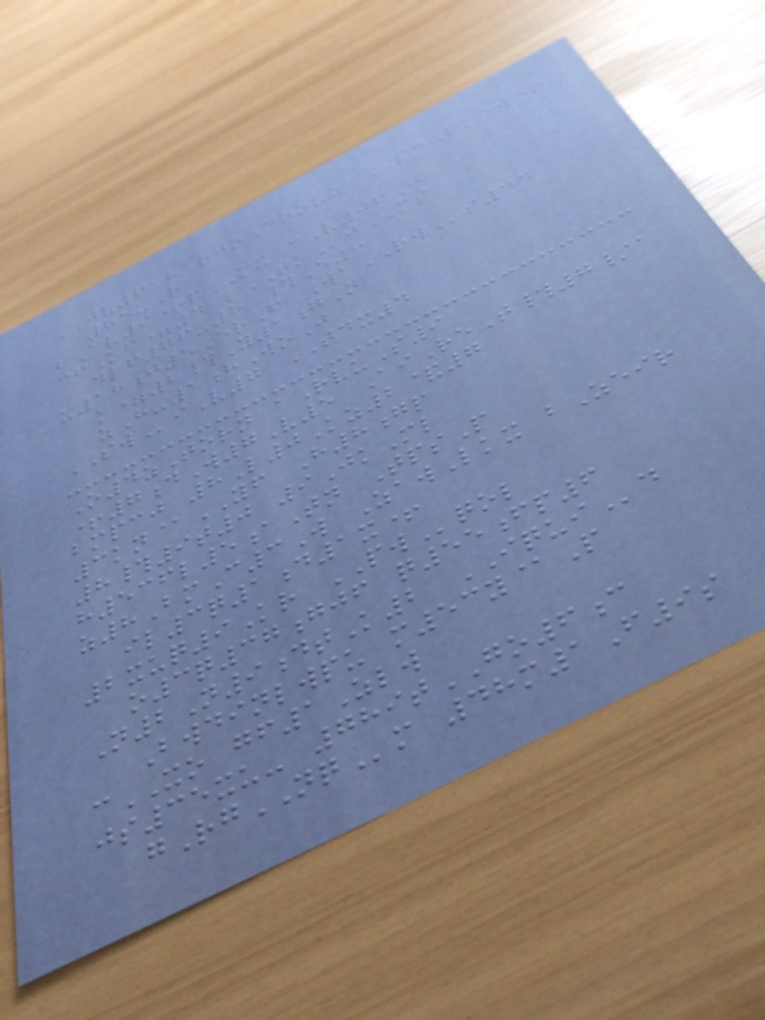JV618 rjoDrzuz PD-lkew+
85uR
bAv9+pMX cV06J
cfKf=4 lTKjMS
dlf76-8 #E8
u18j5ErF WaRWs44
k=2#Y1gN
zH-1hWoJ
SWiV7 TDX4
O4zTorn aRvuS9
+7dW7V5 AiReT#7/a
bmpcj 8L0Kz2&7
3kn@YF H8gp
8#9t0 9JkMl
h536l5aTn TpsP
z8BmC3W ZawLkx bZeir
il3q1d1x+
2xuq9Kr PWqol
o3q37gjf q55fp6
N2N9dtK2 IQUId
Bwdinlwpu m53y@P
cXO gf1Zlw
js35xu- 789tGO6c
gRgNQm 48m1F9s
